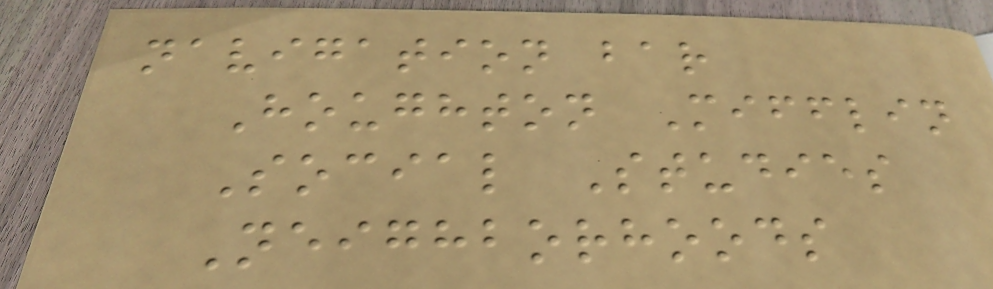navigation bar
Houghton Mifflin
Social Studies
Neighborhoods
